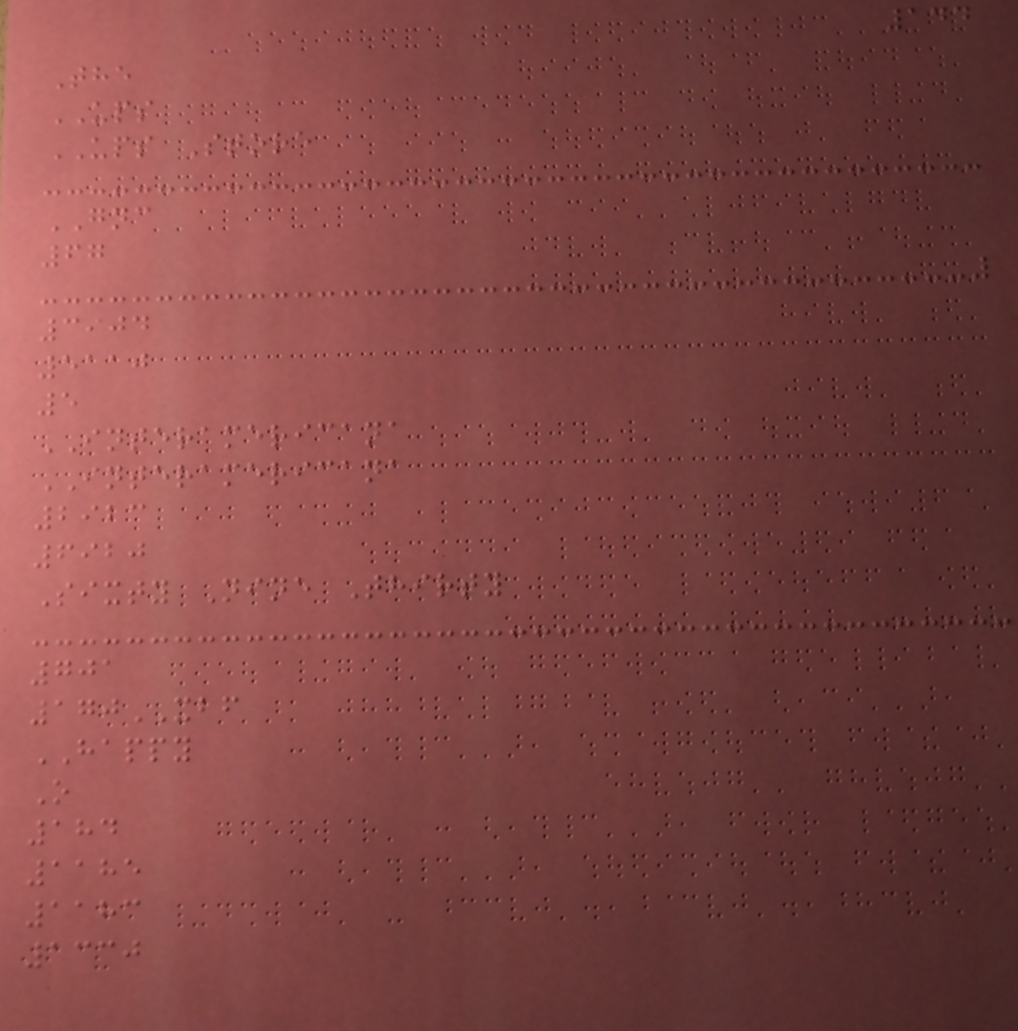144
The
UPS
UPS Store
GNC
67
3904
5110
5
INTERAMERICANA
INTERAMERICANA
2923
6920
Sixty Nine Thirty
701
170XBF
HAPPY
O
184
1185
1183
1330
